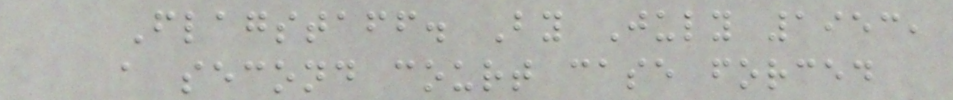Flagstaff. By July 1953,
a second court case forced
